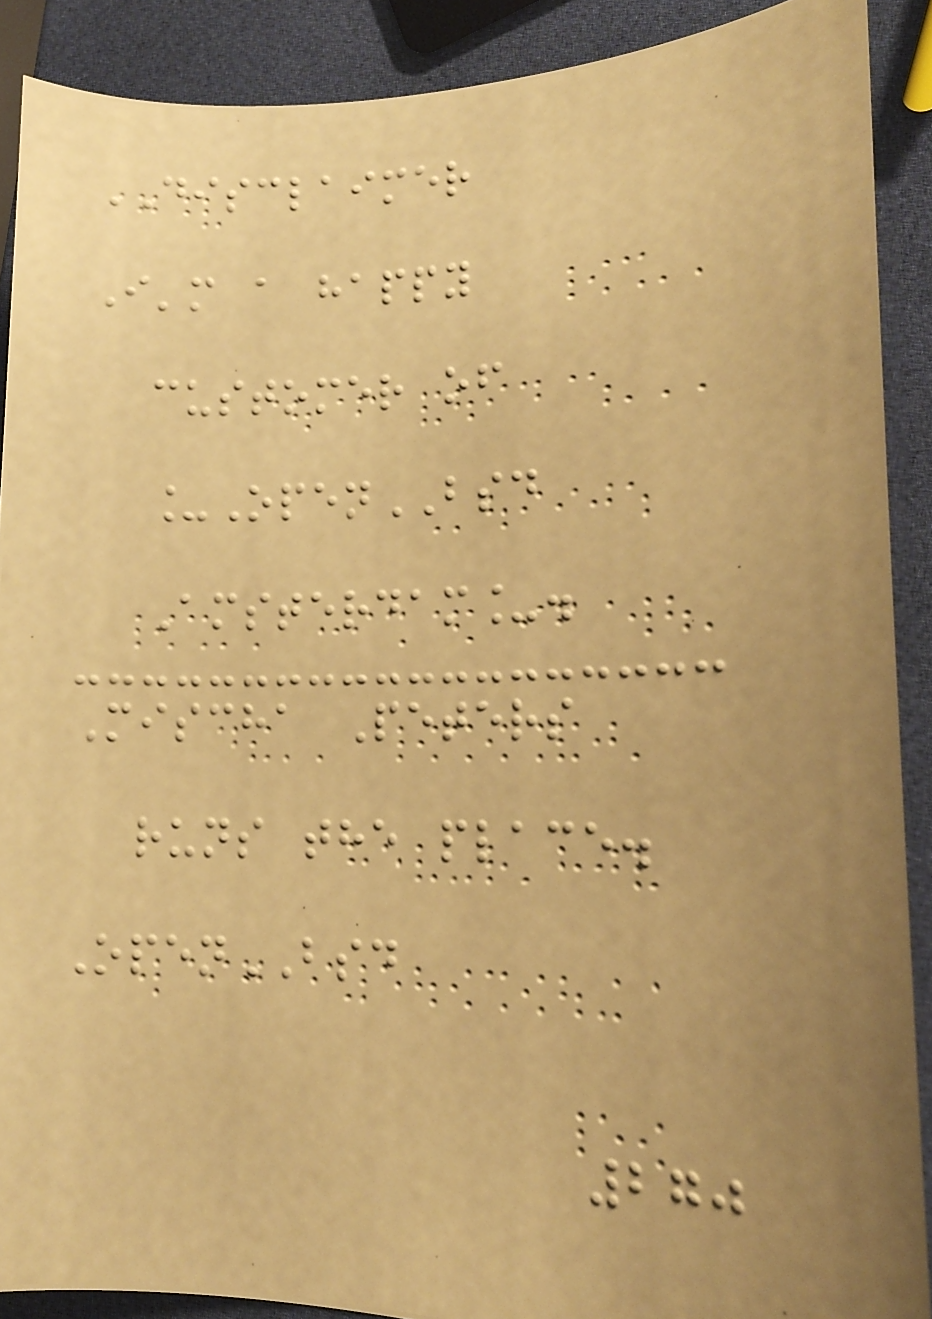DISCLAIMER
I'm a happy
customer of
_OpenBSD
Amsterdam_.
Mischa Peters
runs the place.
OpenBSD
270
